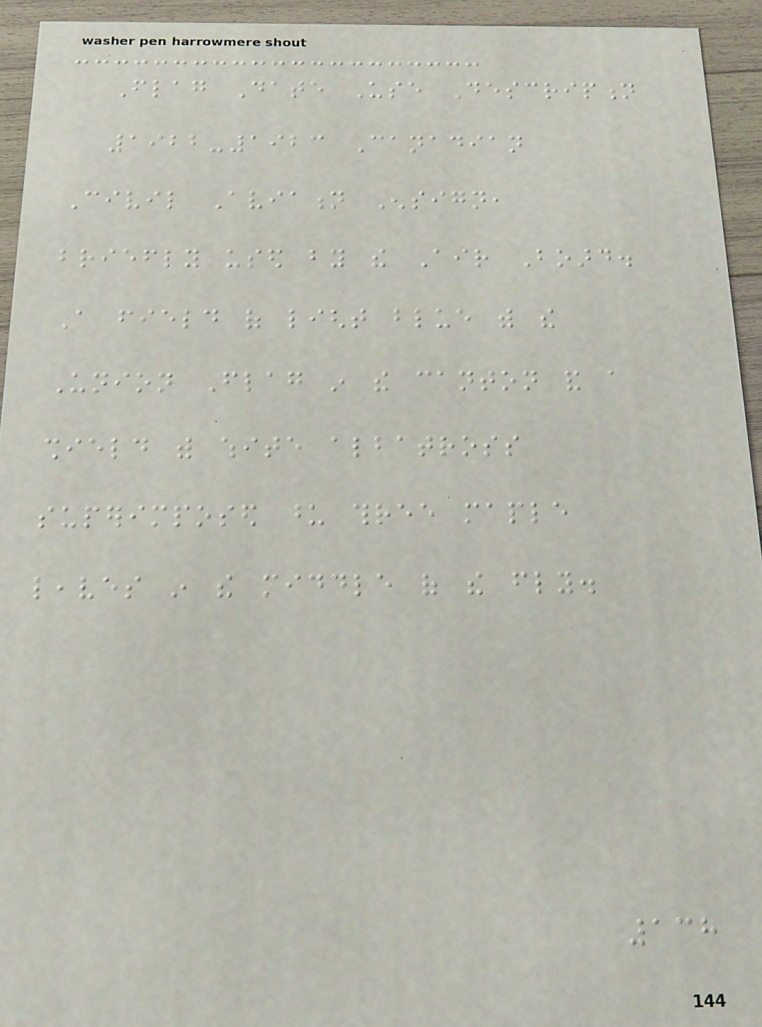Flag Date Use Description
1922-1923 Canadian
Civil Aviation Ensign,
briefly used by the Air Board.
A field of light blue with the
Union Flag in the canton and a
shield with white albatross
superimposed upon three maple
leaves in the middle of the fly.
138
